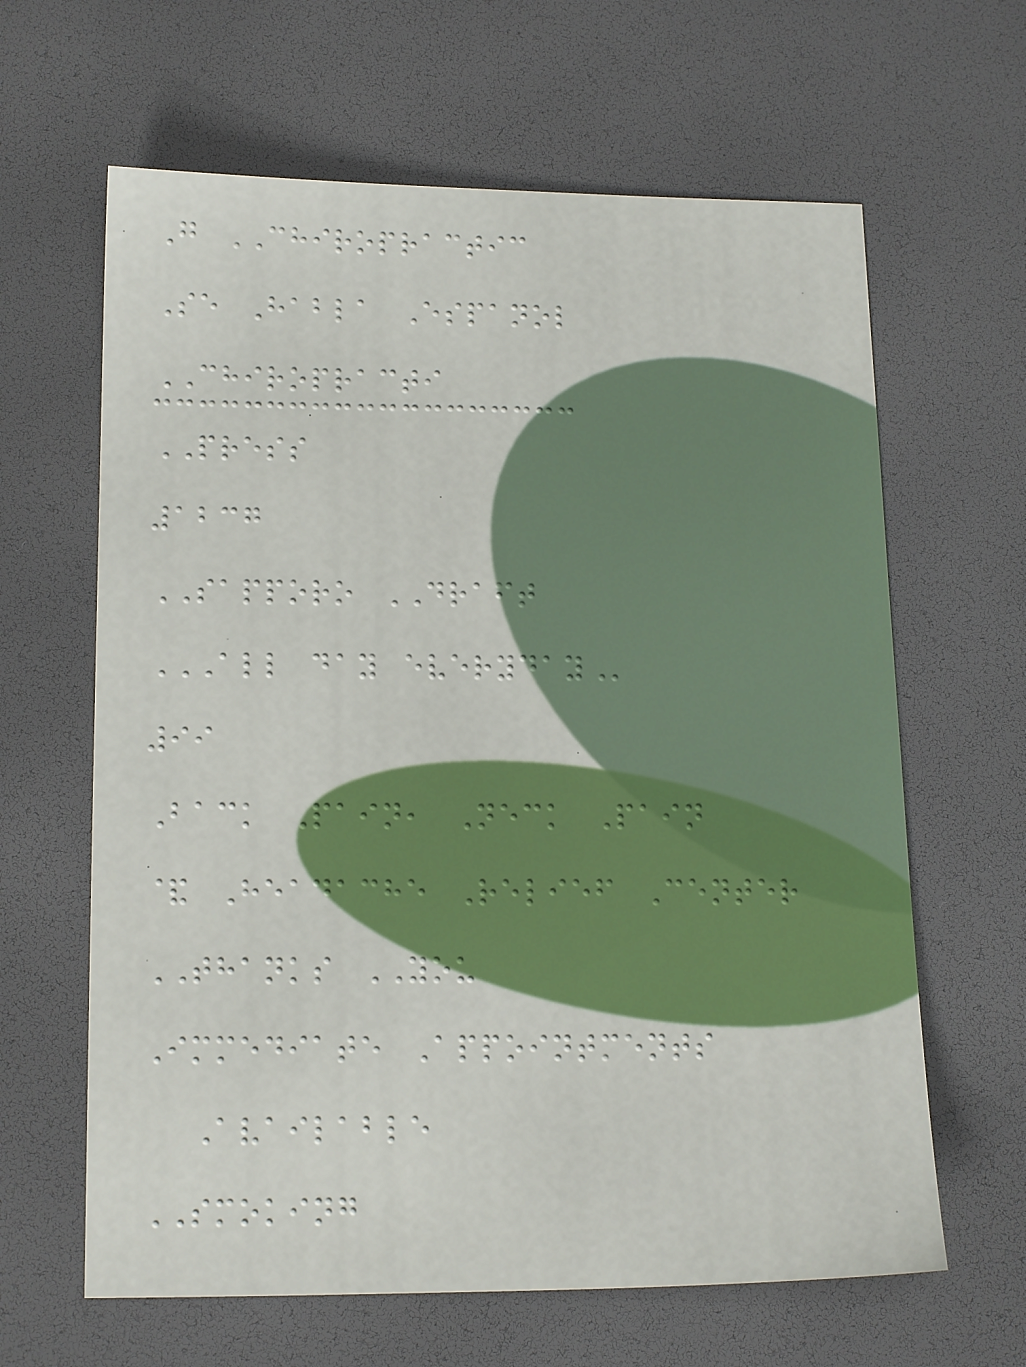G CHIROPRACTIC
Se Habla Espanol
CHIROPRACTI
PRESS
1237
SAPPORO DRAFT
ALL DAY EVERYDAY
99
Back Pain, Neck Pain
& Headache Relief Center
THANKS YOU
Immediate Appointments
Available
SMOKING
